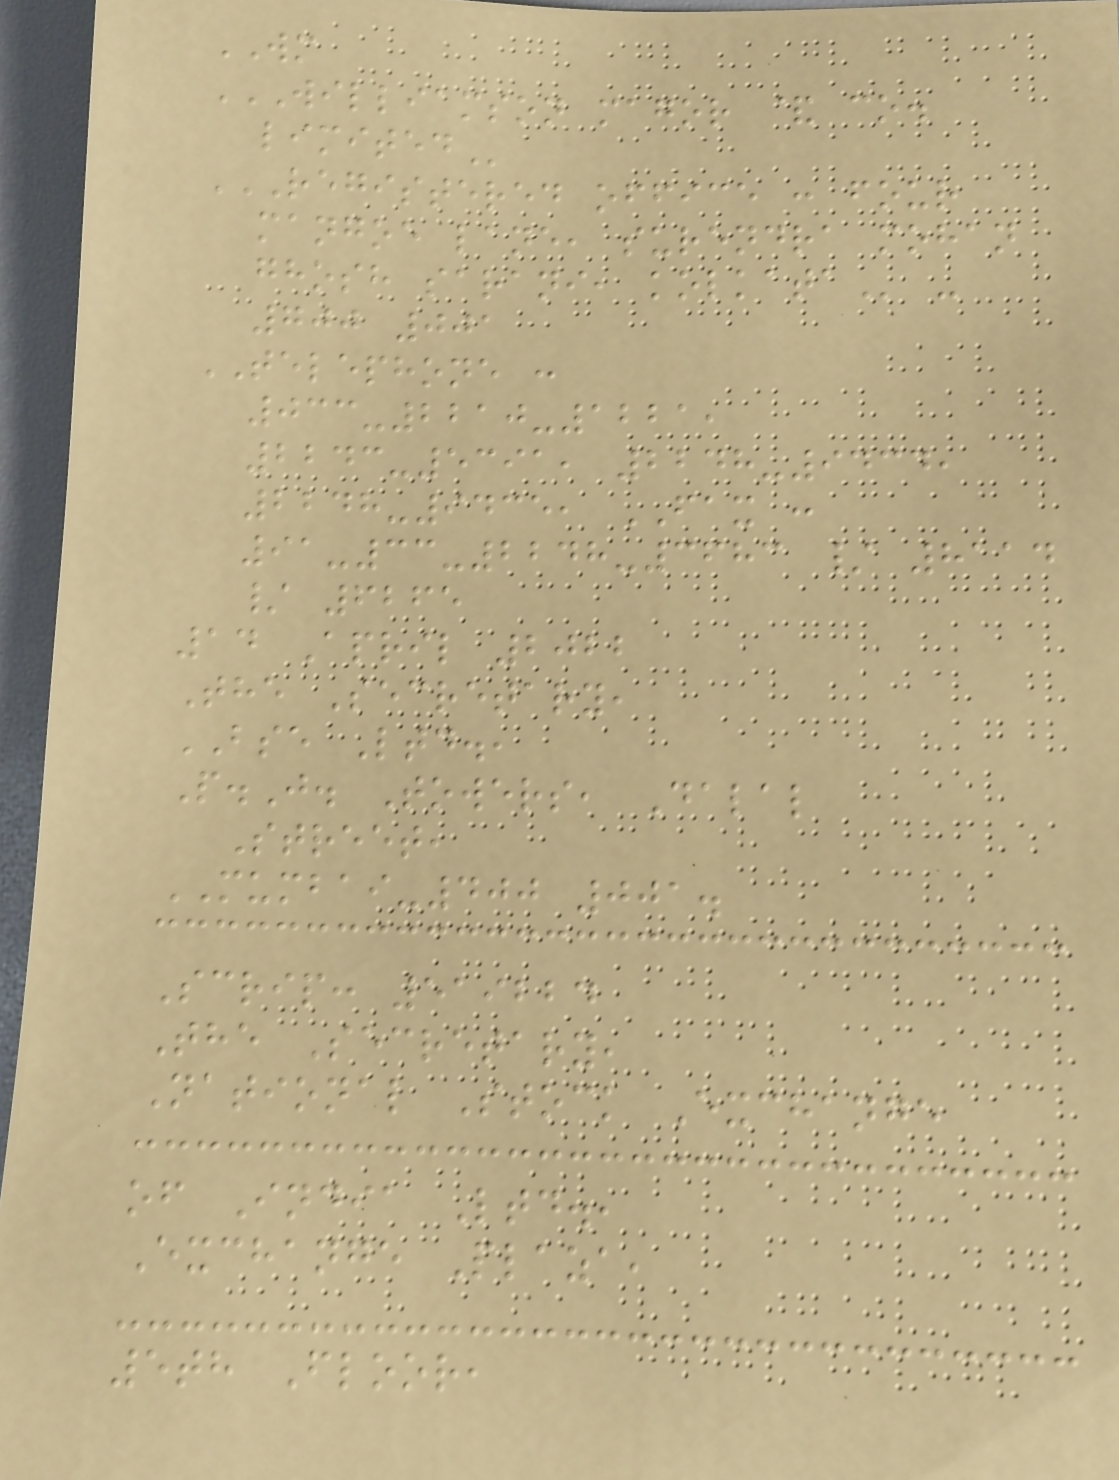WM
WILLIAMSON MAGOR & CO.
LIMITED
REGISTERED OFFICE : FOUR
MANGOE LANE, SURENDRA MOHAN
GHOSH SARANI, KOLKATA -
700 001
TELEPHONE :
033-2210-1221,
2243-5391, 2248-9434,
2248-9435, FAX :
91-33-2248-3683 / 8114
/ 6265
14 April 2022
The Secretary,
BSE Ltd.,
P.J. Towers, Dalal
Street,
MUMBAI-400 001.
Scrip: 519224
The Secretary,
National Stock Exchange
of India Ltd.,
Exchange Plaza,
5th Floor,
